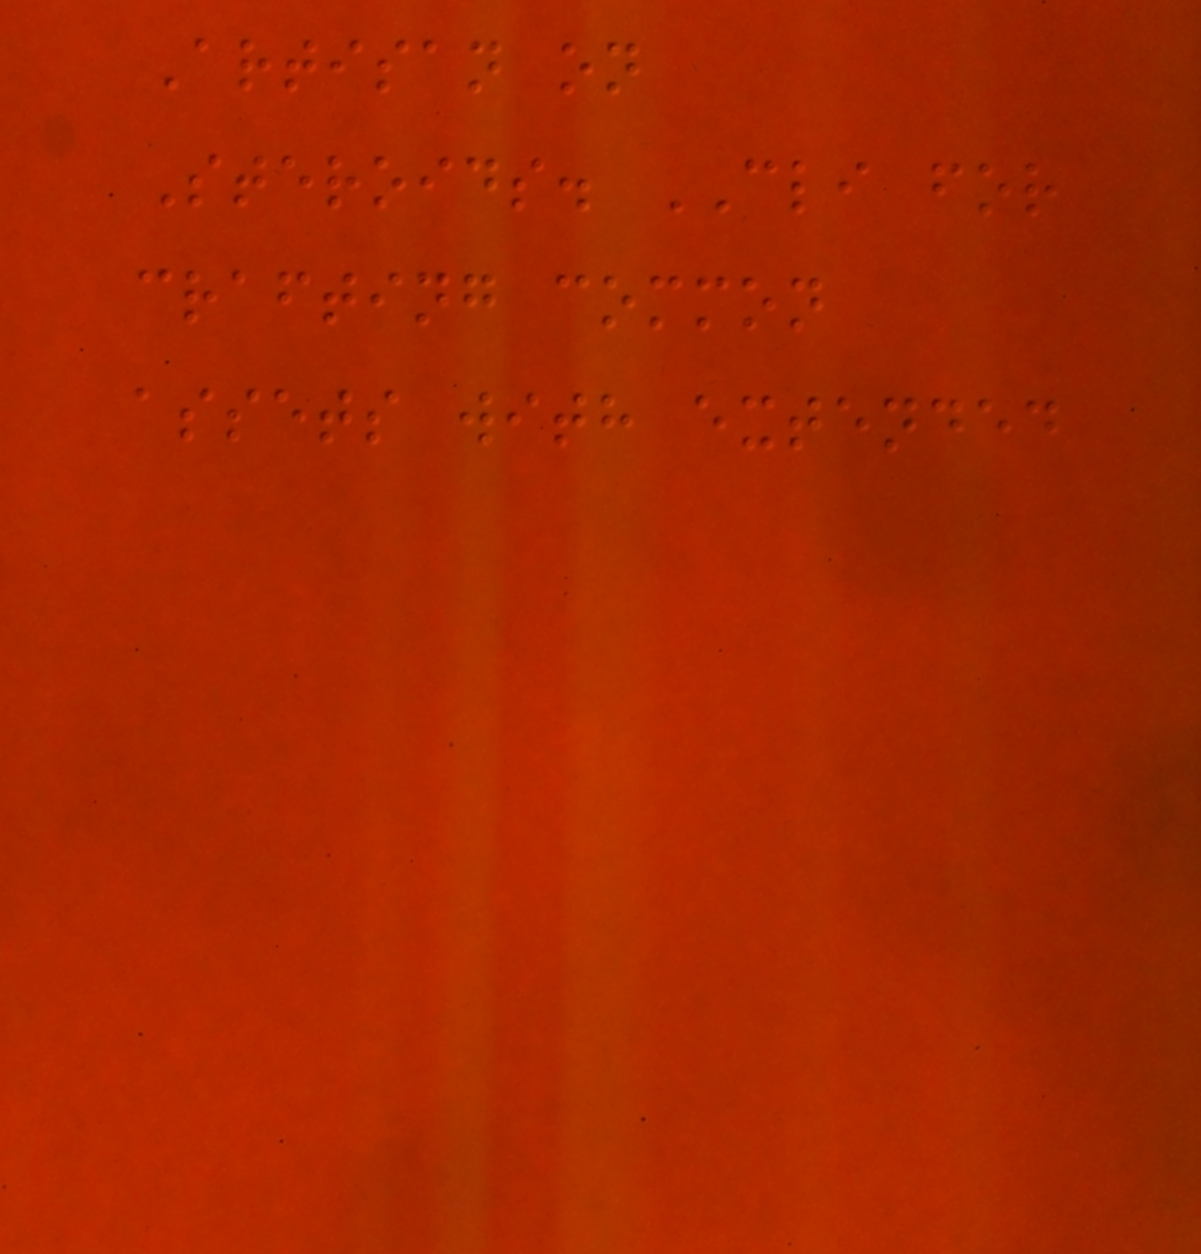Artisan on
Steroids. CLI for
crafting common
assets with extended
